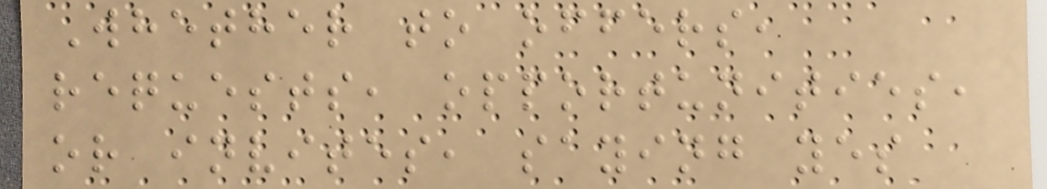Whether to offers,
requests, opportunities,
or invites, saying yes
